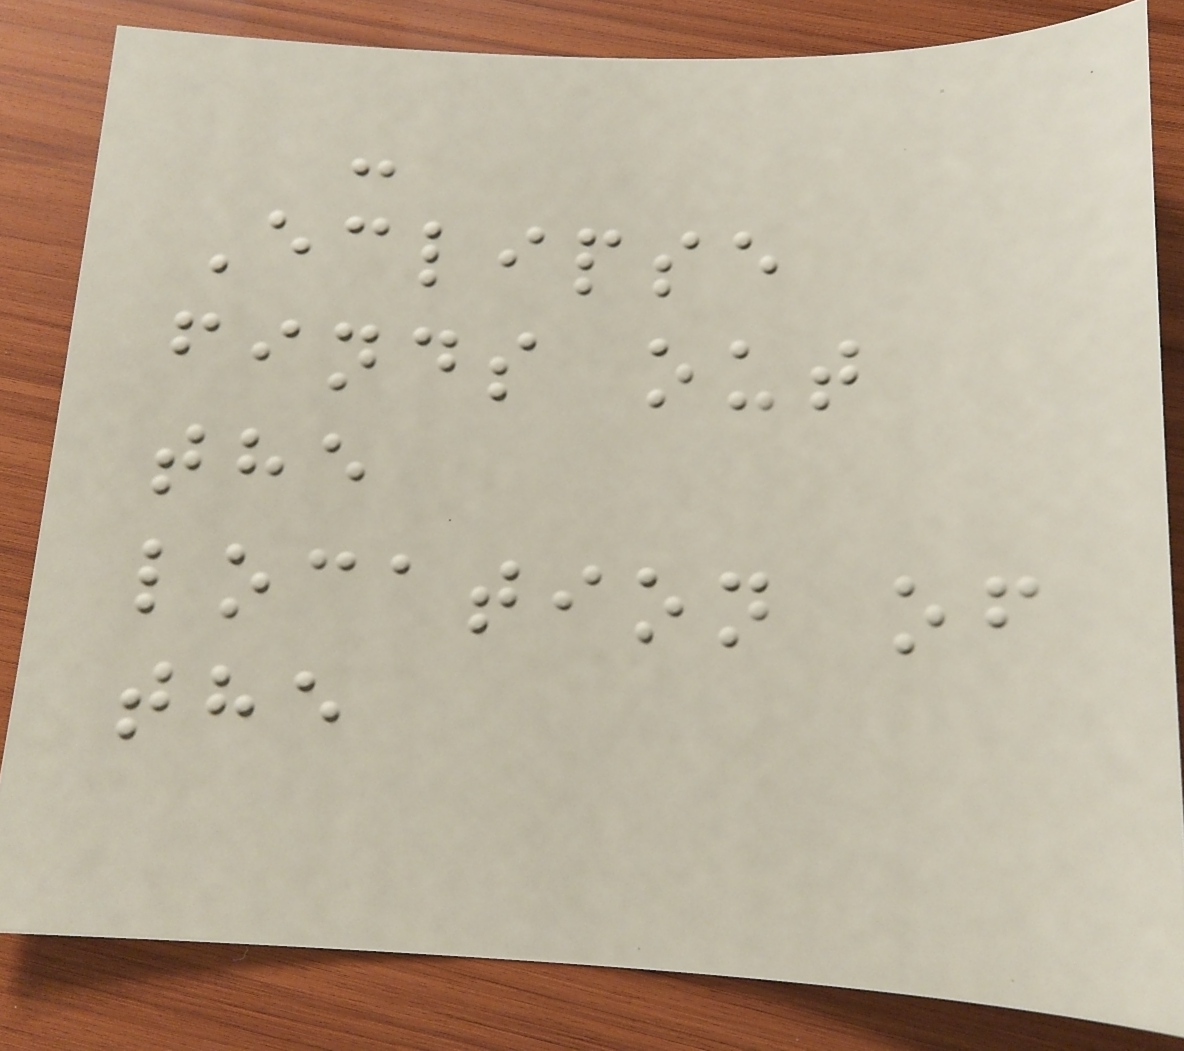-
Eclipse
finds out
the
location of
the
